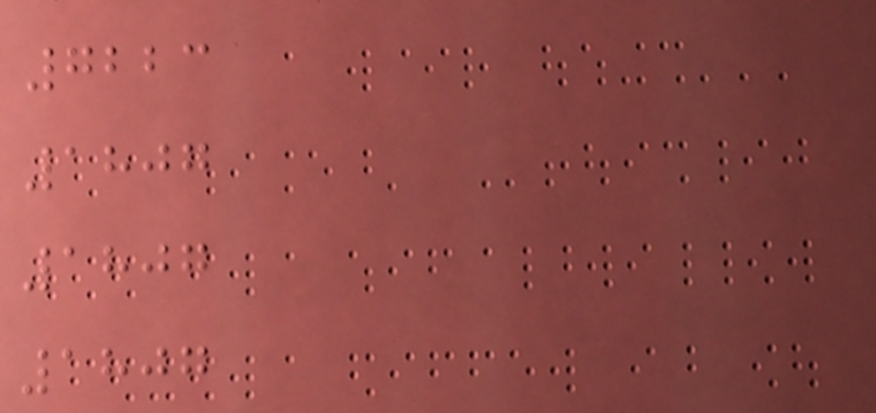7223
1807
1807
1807
